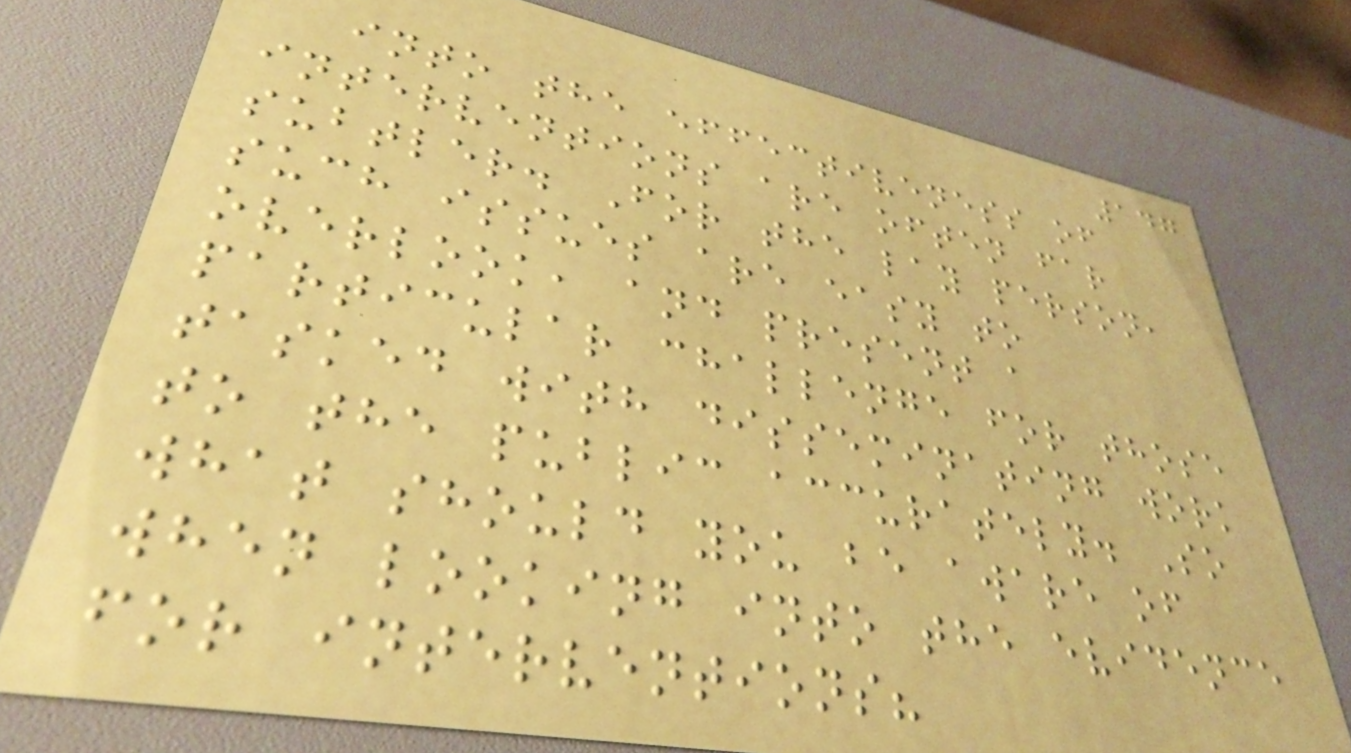147
into the effectiveness of
interventions are often far
subtler. For the lay person,
such issues are easy to
overlook, and present a
particular challenge for those
tasked with disseminating work
to the public accurately. So
what should you be aware of
when looking into the evidence
for interventions?
